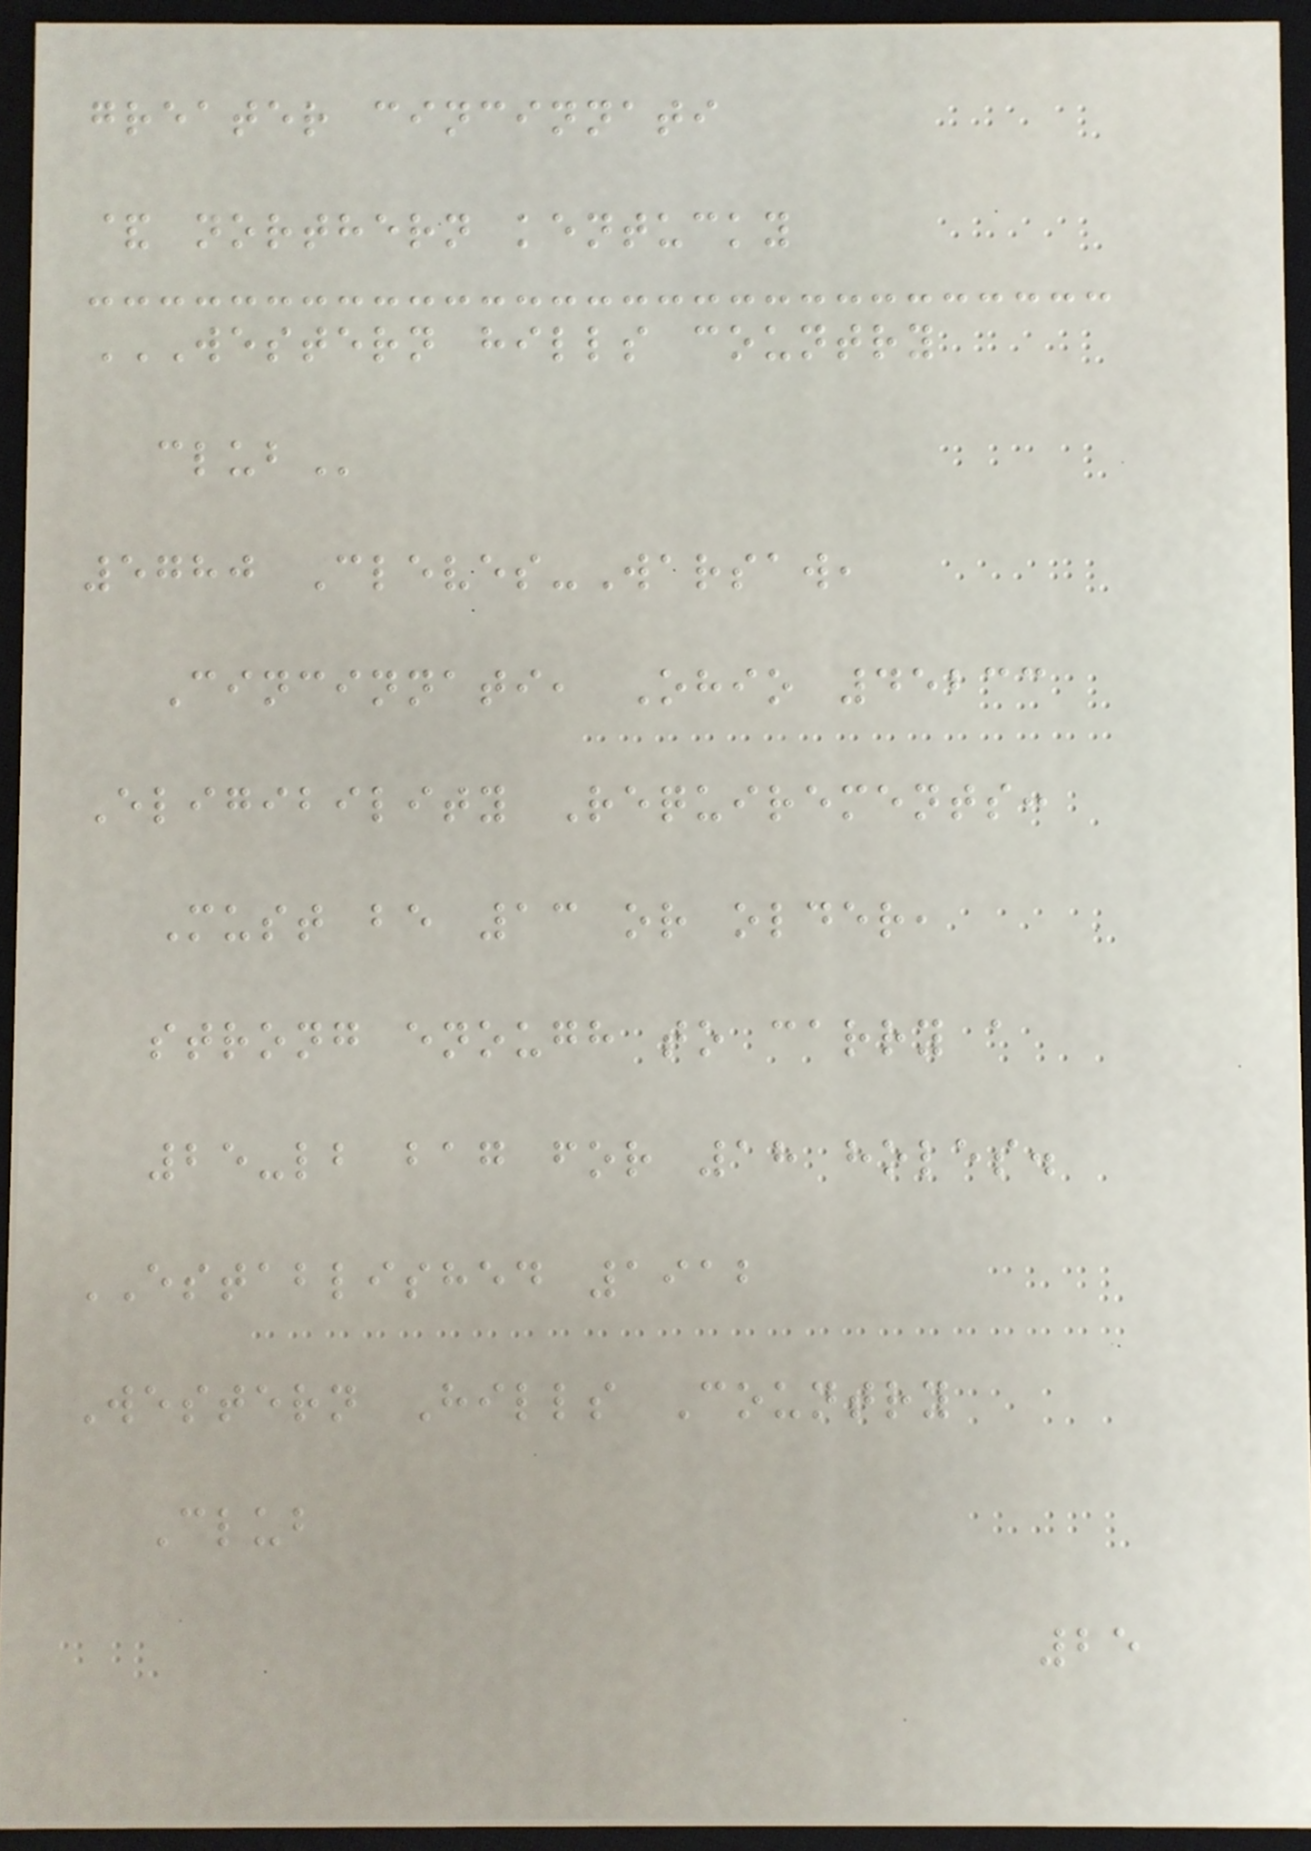greater cincinnati
& northern kentucky
WESTERN HILLS COUNTRY
CLUB
5780 Cleves-Warsaw,
Cincinnati, Ohio 45233
Eligibility Requirements:
Must be 13 or older,
strong enough to carry a
25-lb bag for 18 holes.
ESTABLISHED 1912
Western Hills Country
Club
25
